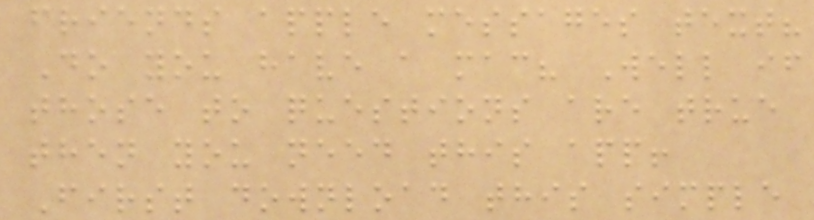friends apple messages text?
Do you have a mac? Well if
those to questions are true
then you need this app!
First download this simple
